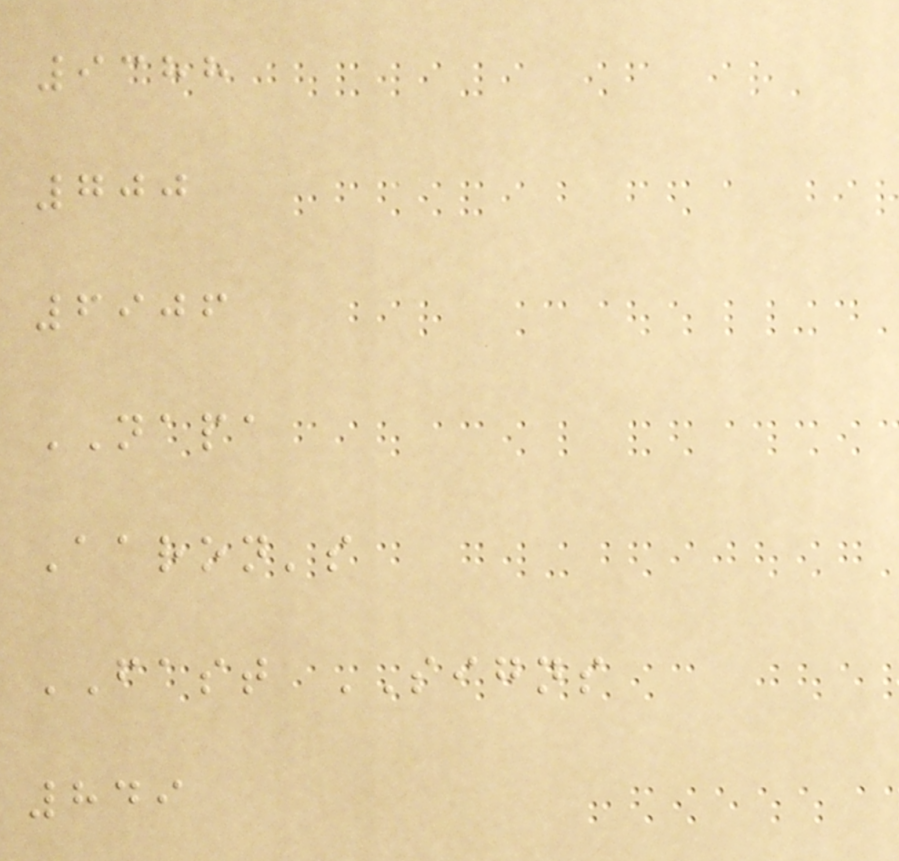9388
700
6906
NAPA
Aaron's
FAST SIGNS
849
